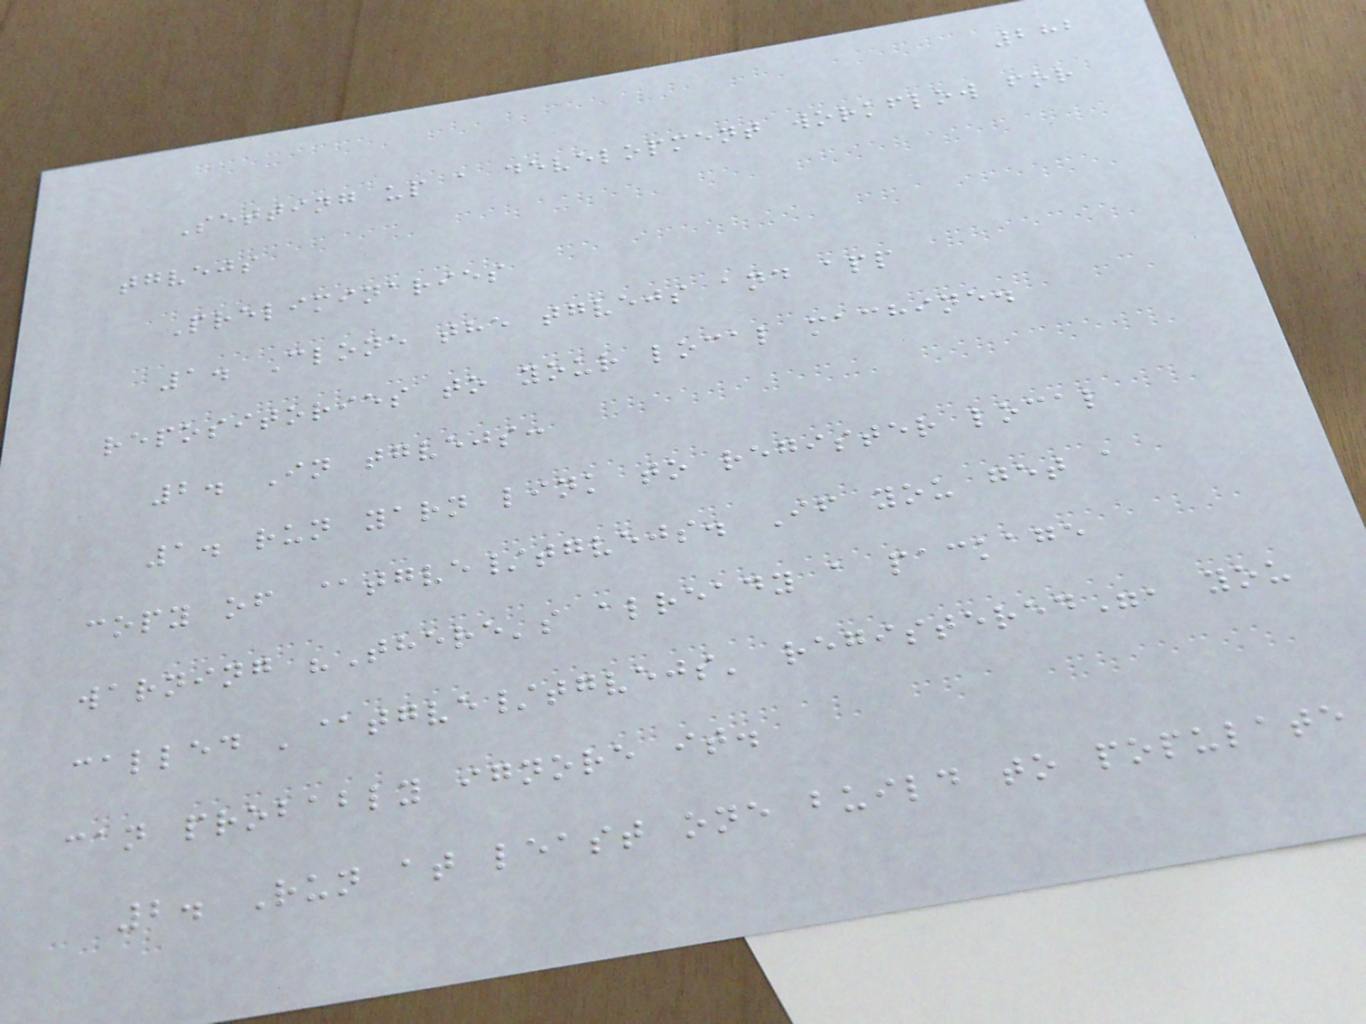282
Setting up a development workflow for
tgvejs
Preliminaries
1. Clone the tgvejs and app
repositories to your local machine.
2. In tgvejs:
1. run yarn link to register local
copy of @tgve/tgvejs. If you get a
warning "There's already a package
called '@tgve/tgvejs' registered", you
can probably ignore it.
2. Run at least one build to populate
